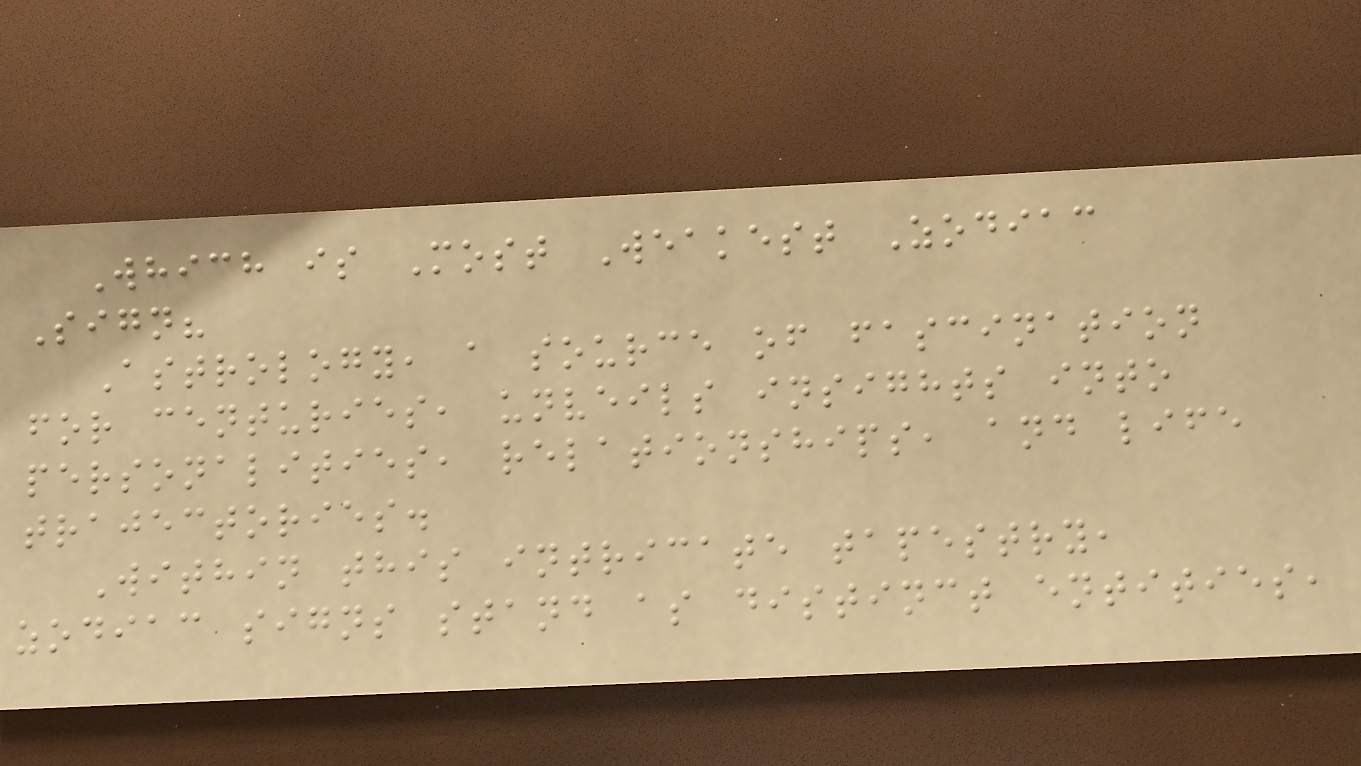Which is Most Weakest Zodiac
Sign?
Astrology, a source of fascination
for centuries, unveils insights into
personalities, relationships, and life
trajectories.
Within this intricate tapestry,
zodiac signs stand as distinct entities,
